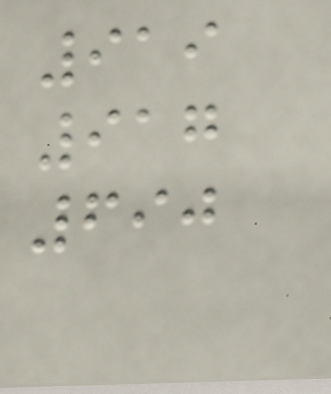919
917
690
